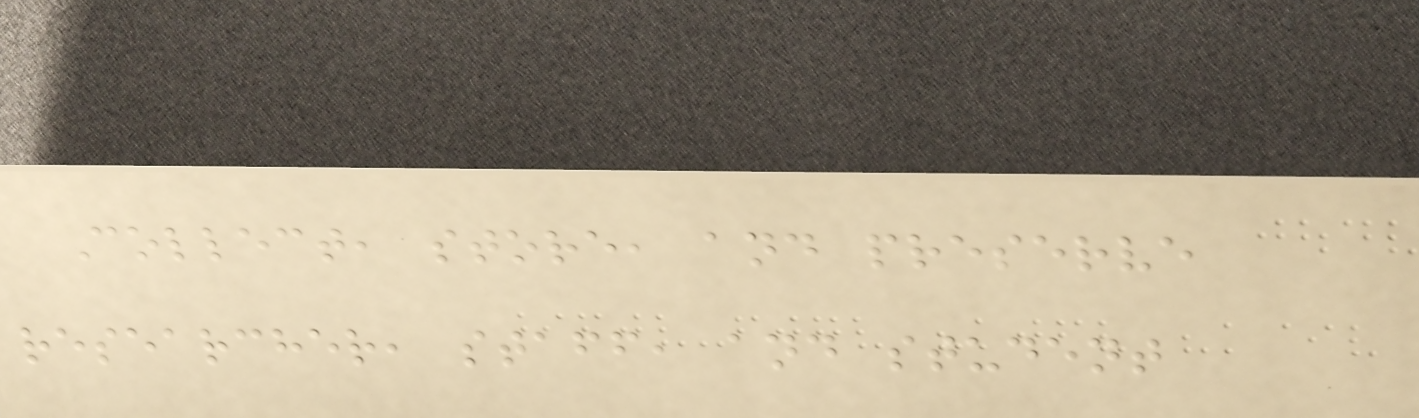Collect, store, and preserve
researcher, staff, and student
